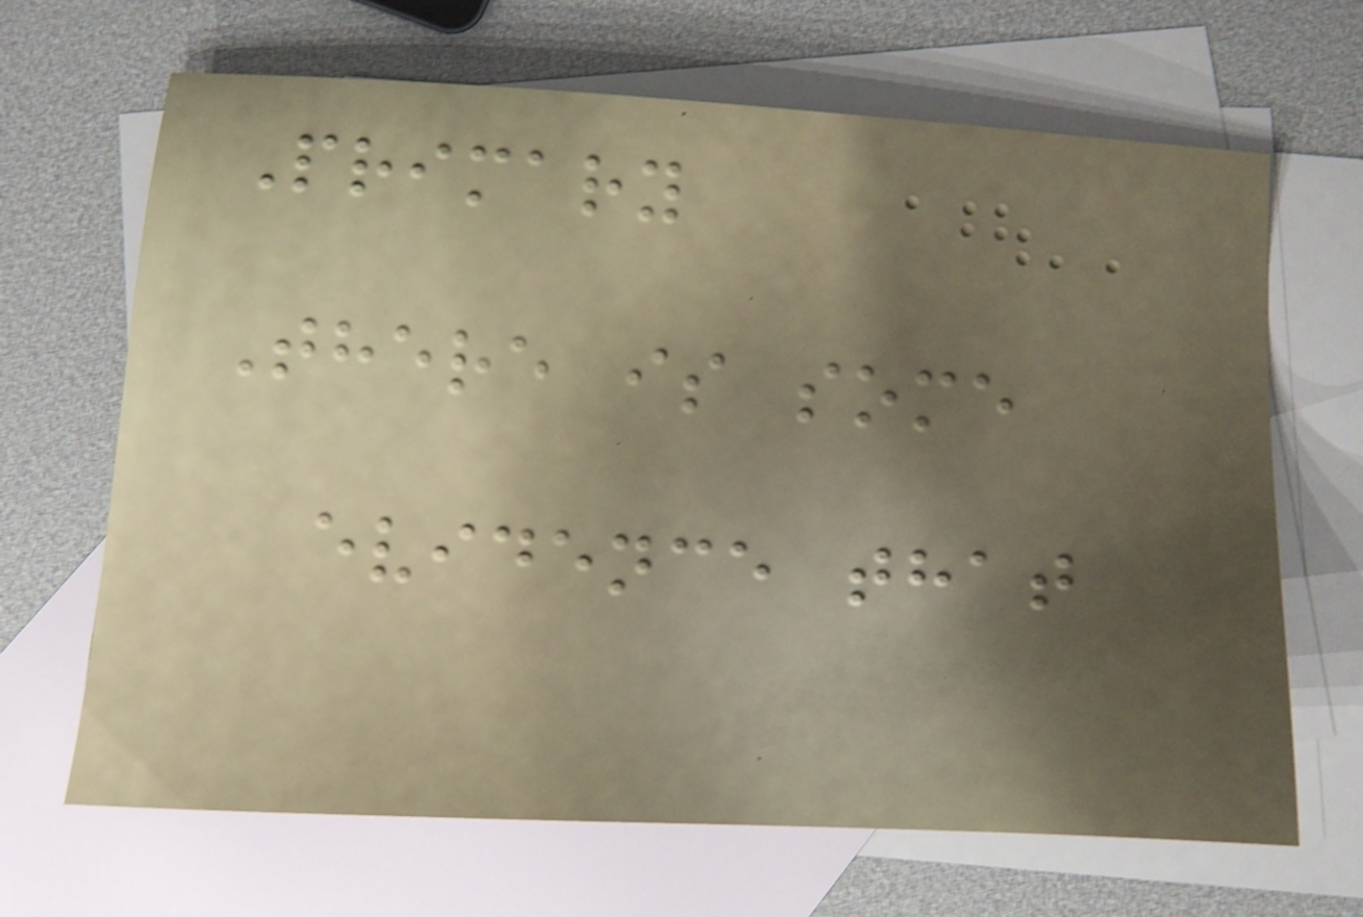Primary
There is some
evidence that
